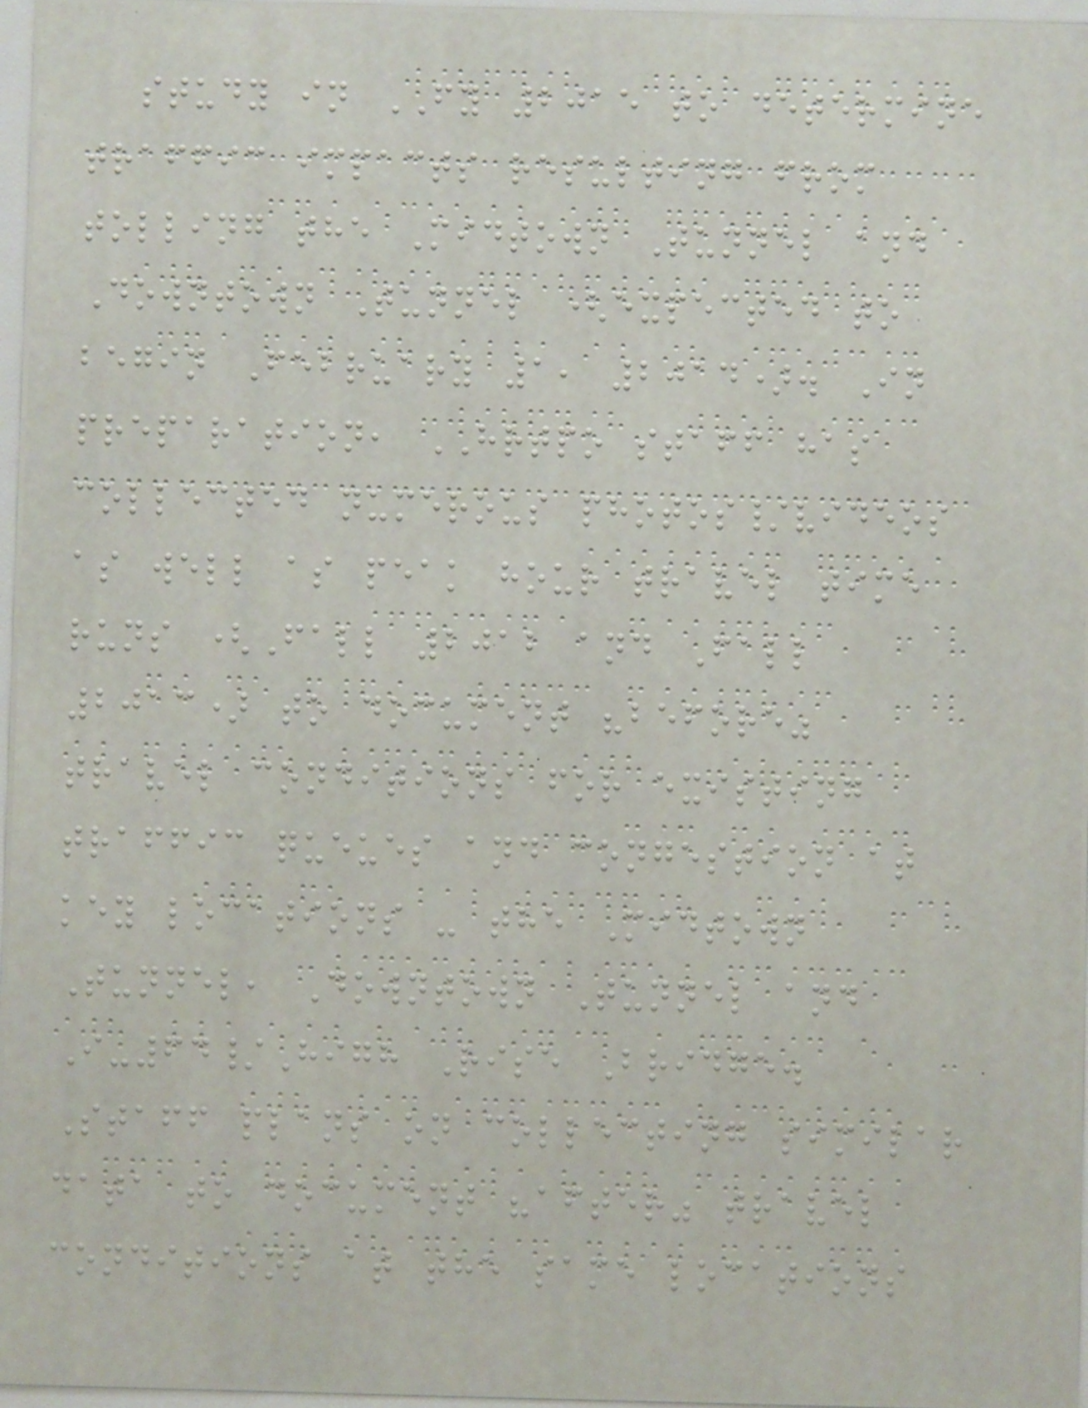study in FY 2015 to determine
traffic impacts resulting from
tolling the Midtown Tunnel and
Downtown Tunnel (expected to
begin February 1, 2014). In
preparation, HRTPO staff has
collected numerous photos/videos
as well as peak hour travel time
runs (Fall 2012 and Fall
2013) to document "before"
travel conditions for existing
traffic queues and congestion at
key locations - the Midtown
Tunnel, Downtown Tunnel and
I-64/High Rise Bridge.
Staff plans on collecting similar
data to document "after" travel
conditions at the same locations
